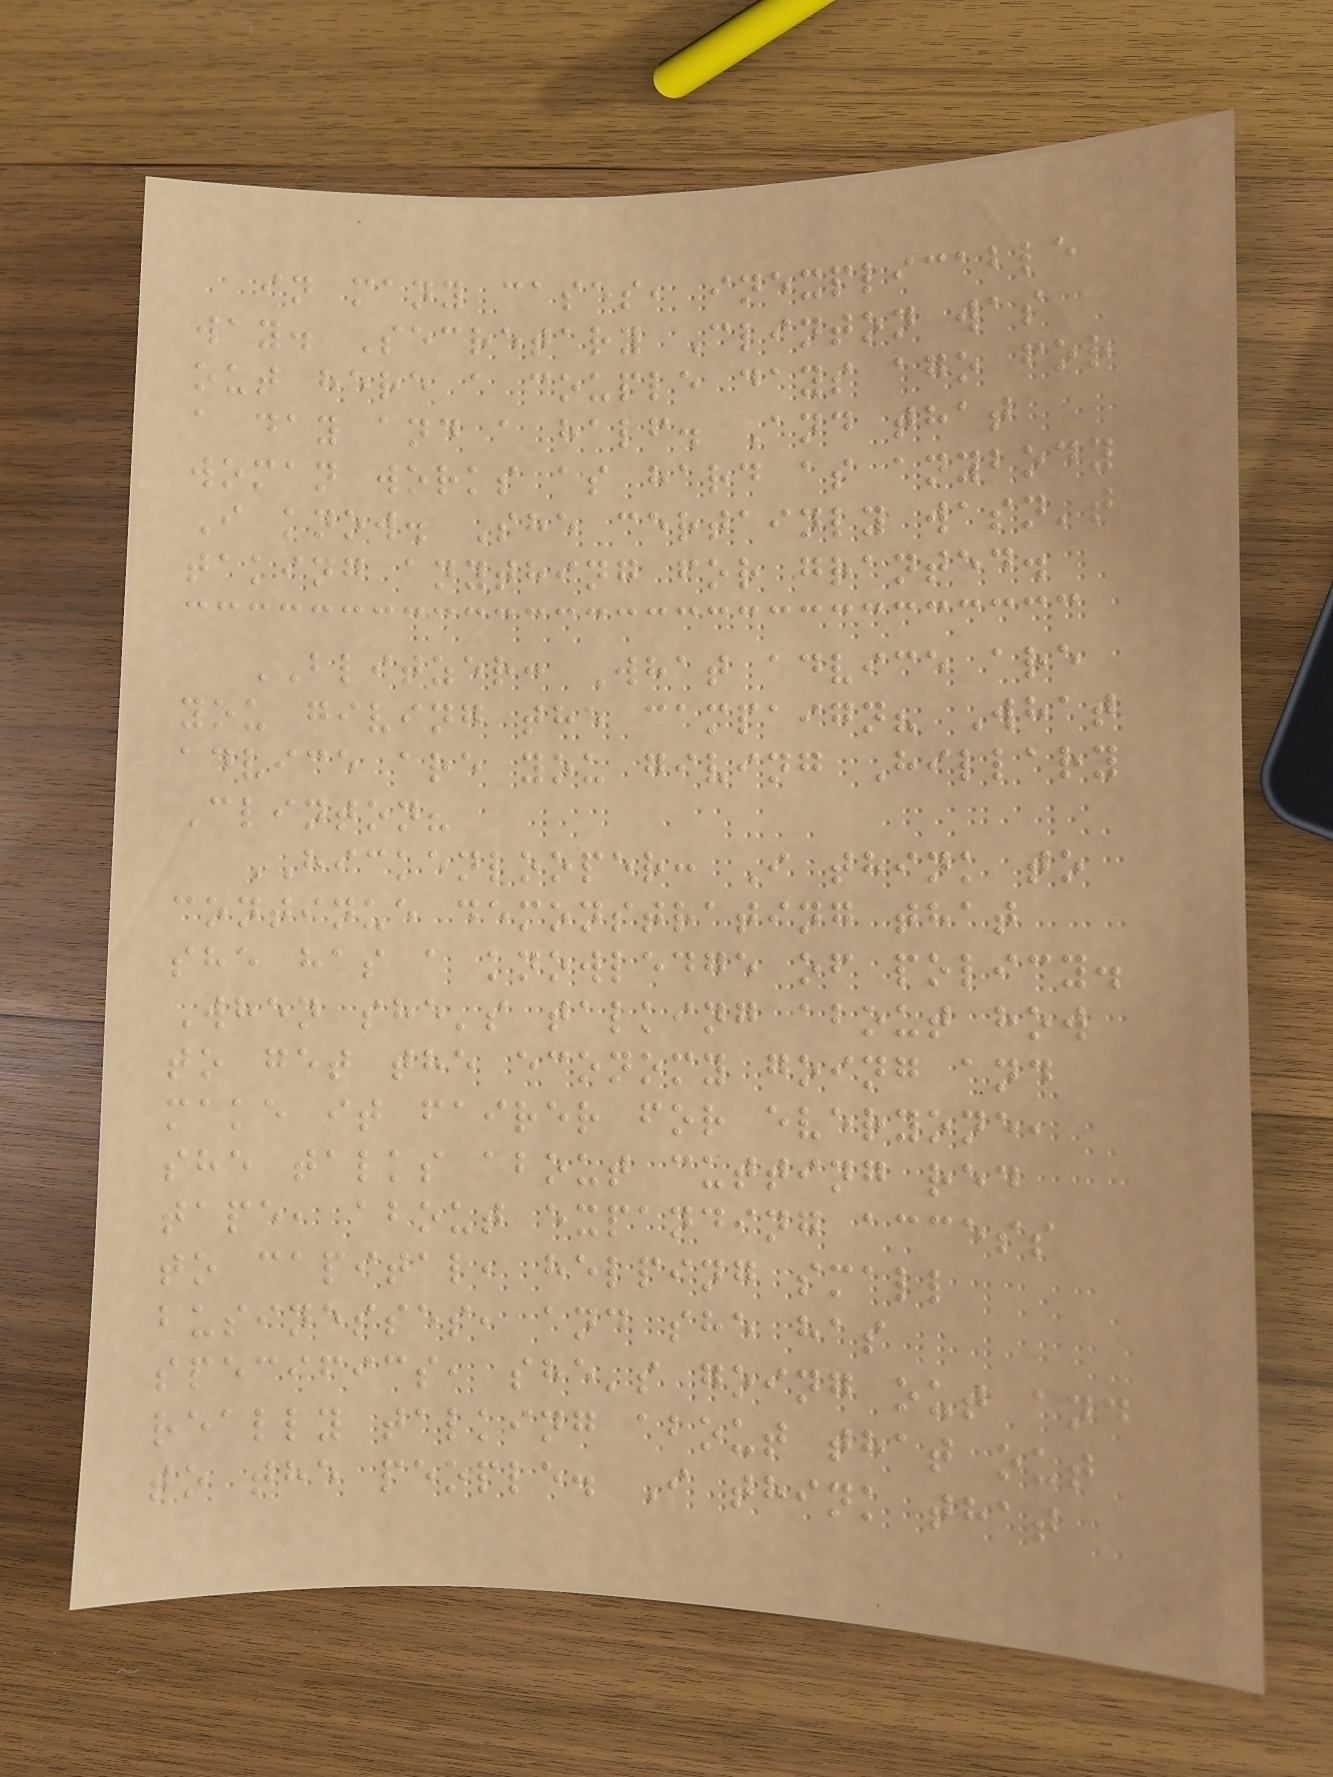in many cases, inexplicable
way. Secretary Clinton was
out here a couple days ago for
a day and a half. And that
woman works as hard as anybody
I know. She certainly wasn't
taking anything for granted.
BLITZER: What advice are
you giving the campaign? What
advice are you giving Hillary
Clinton?
HICKENLOOPER: I think to
continue demonstrating that
she has a knowledge of policy.
When she's talking about how
to get the economy going and
make it fairer for everyone,
she talks about cutting red
tape, about expanding access
to capital, helping small
businesses, and she has
specifics, she's going out and
really talking about that out
to the people. I think that
